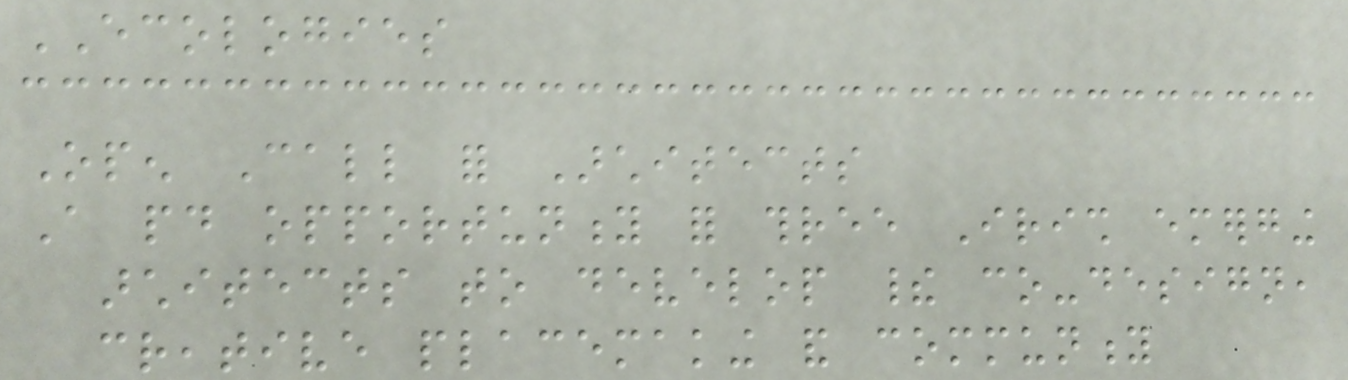ECOLOGIES
Open Call for Architects
A paid opportunity for three Irish emerging
architects to develop their co-design,
creative placemaking and community
